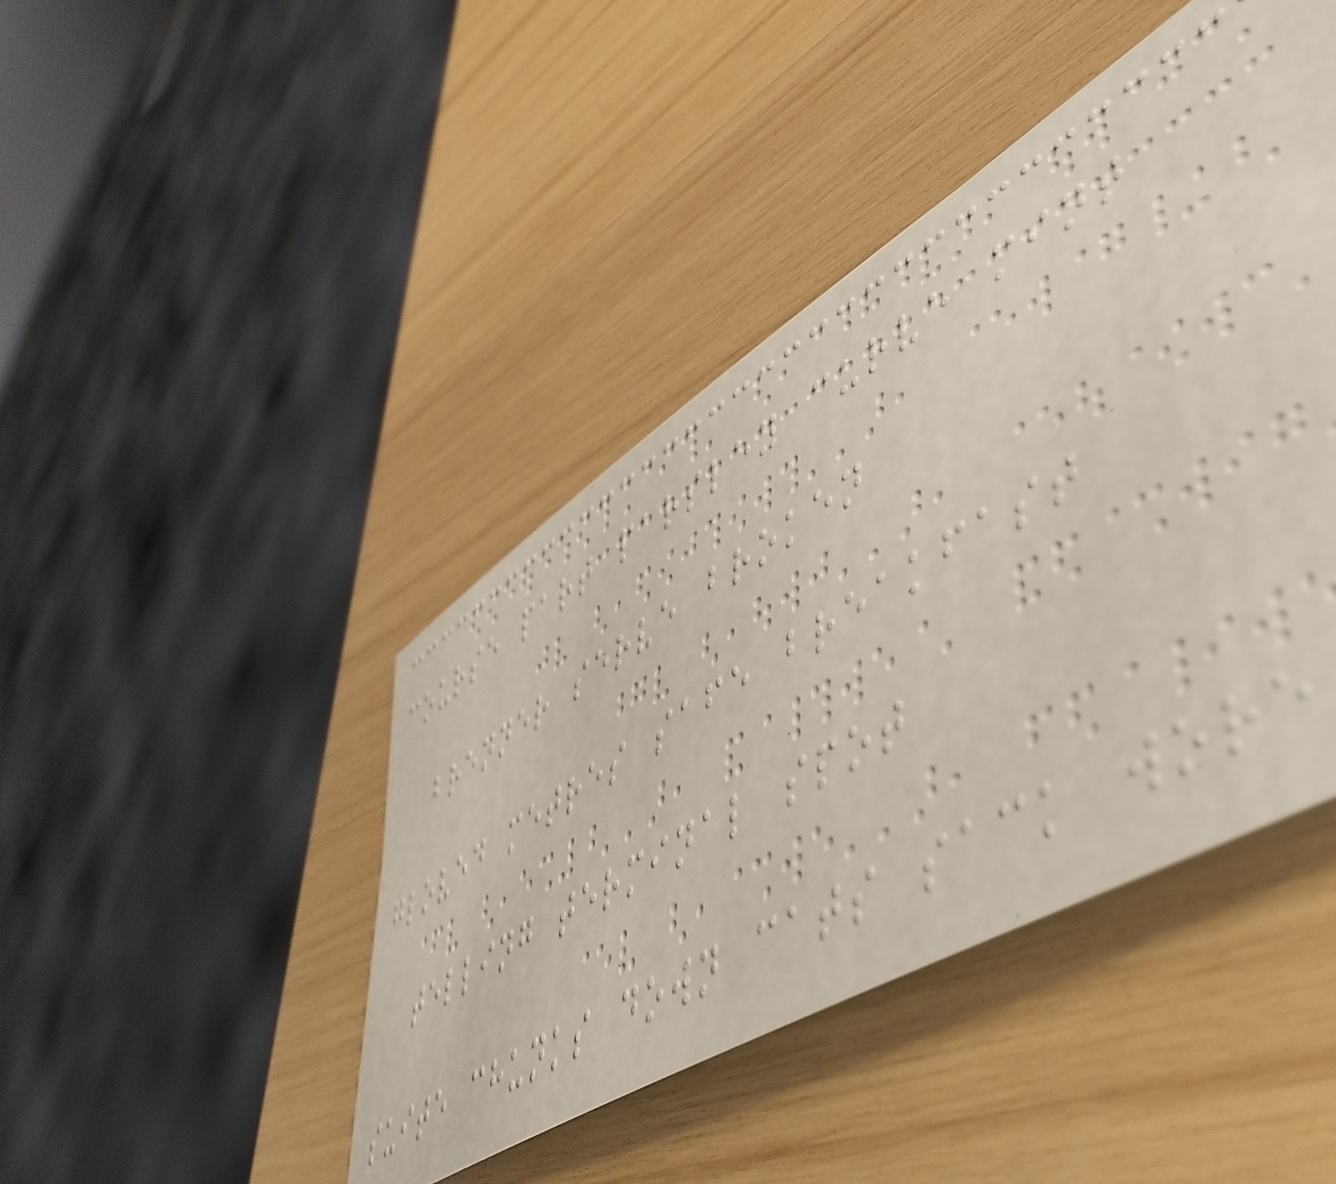course part parsley curve mint
brenner serve broken
gloved metres safe breakfast
telling terminal spot
suite chunks down cats sack wore
